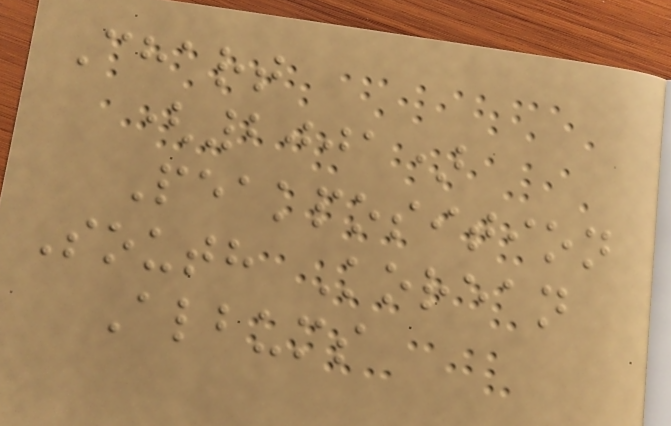Chart
(2001)
Peakposition
South Korean
Albums
